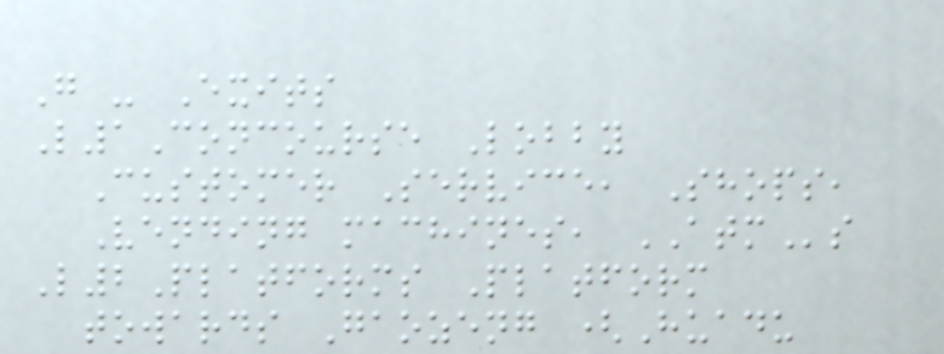G - Exits
L1Concourse Lobby
Customer Service, Shops,
Vending machines, ATMs
L2Platforms Platform
towards Gaozeng (Huadu
